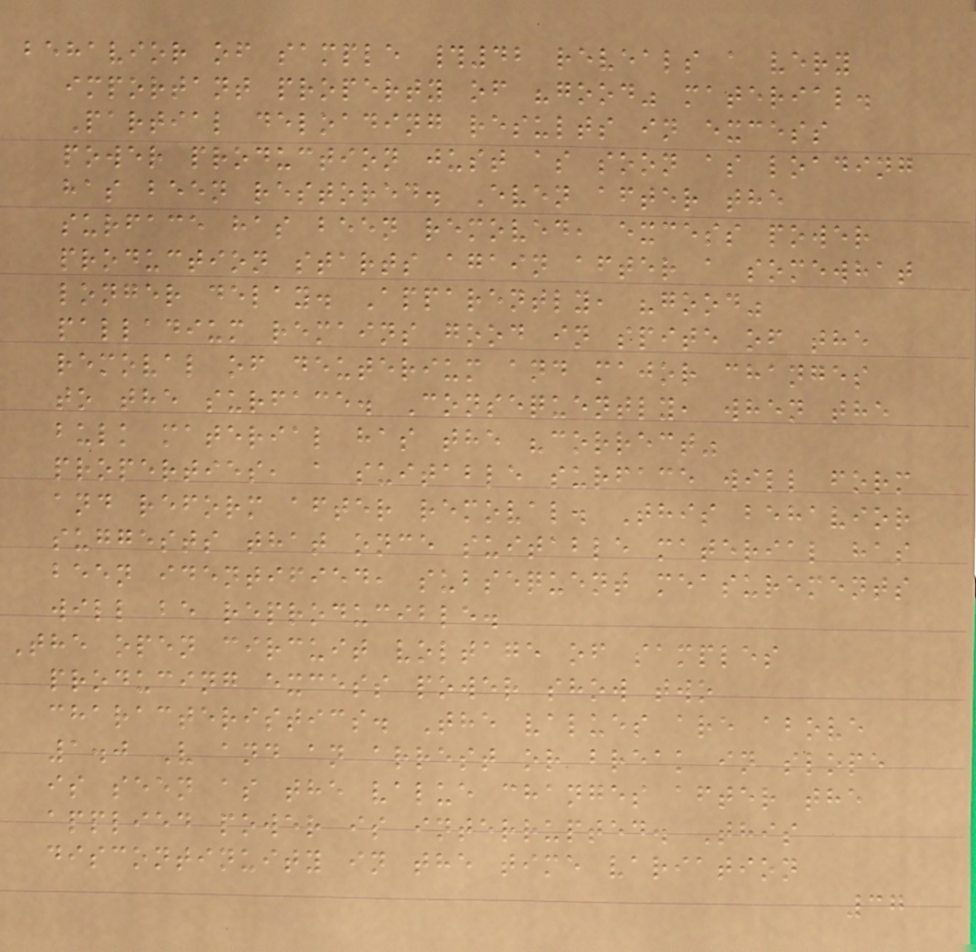behavior of sample #42 reveals a very
important property of "good" material.
Partial deloading results in excess
power production just as soon as loading
has been restored. Even after the
surface has been removed, excess power
production starts again after a somewhat
longer delay. Apparently, "good"
palladium remains good in spite of the
removal of deuterium and major changes
to the surface. Consequently, when the
bulk material has the "correct"
properties, a suitable surface will form
and reform after removal. This behavior
suggests that once suitable material has
been identified, subsequent measurements
will be reproducible.
The open circuit voltage of samples
producing excess power show two
characteristics. The values are above
1.0 V and an arrest or break in slope
is seen as the value changes after the
applied power is interrupted. This
discontinuity in the time variation
37
